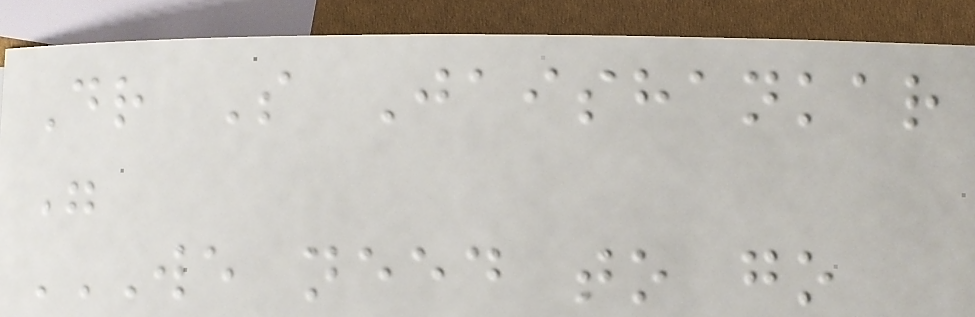Dr S Jaishankar
"
WE NEED TO GO
